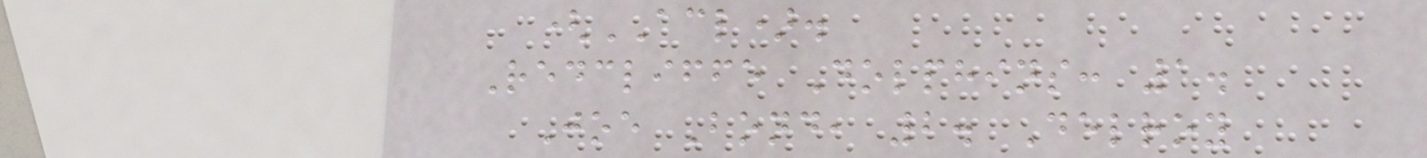(ACL).
Redcliffe Dolphins: 1.
Joe Bond, 2. Delroy
